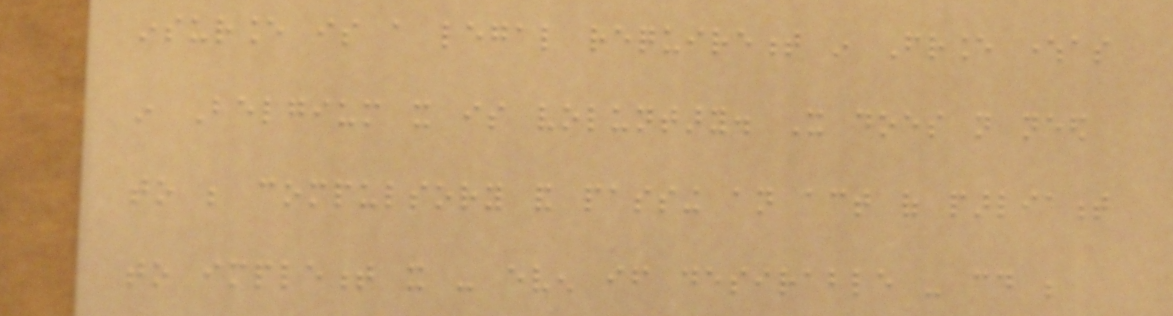insurance is a legal requirement in France whereas
in Belgium it is voluntary. It does not need
to be compulsory and passing an act of parliament
to implement it - even if desirable - could be
